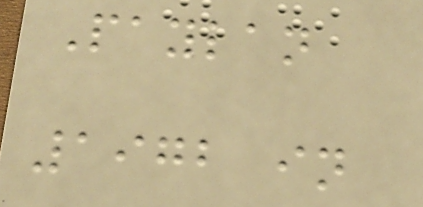Paylan
1972 in
